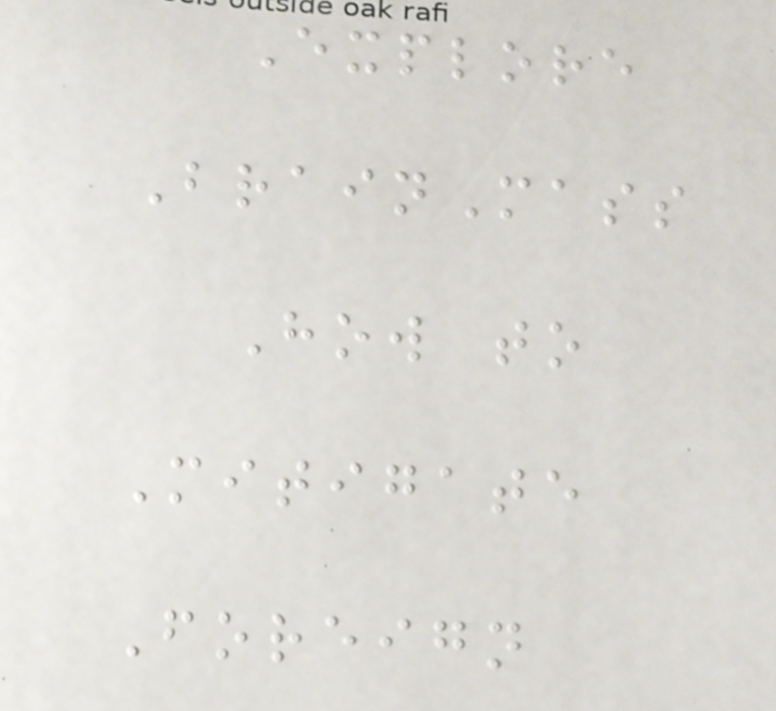Explore
BrainMass
How to
Mitigate
Foreign
